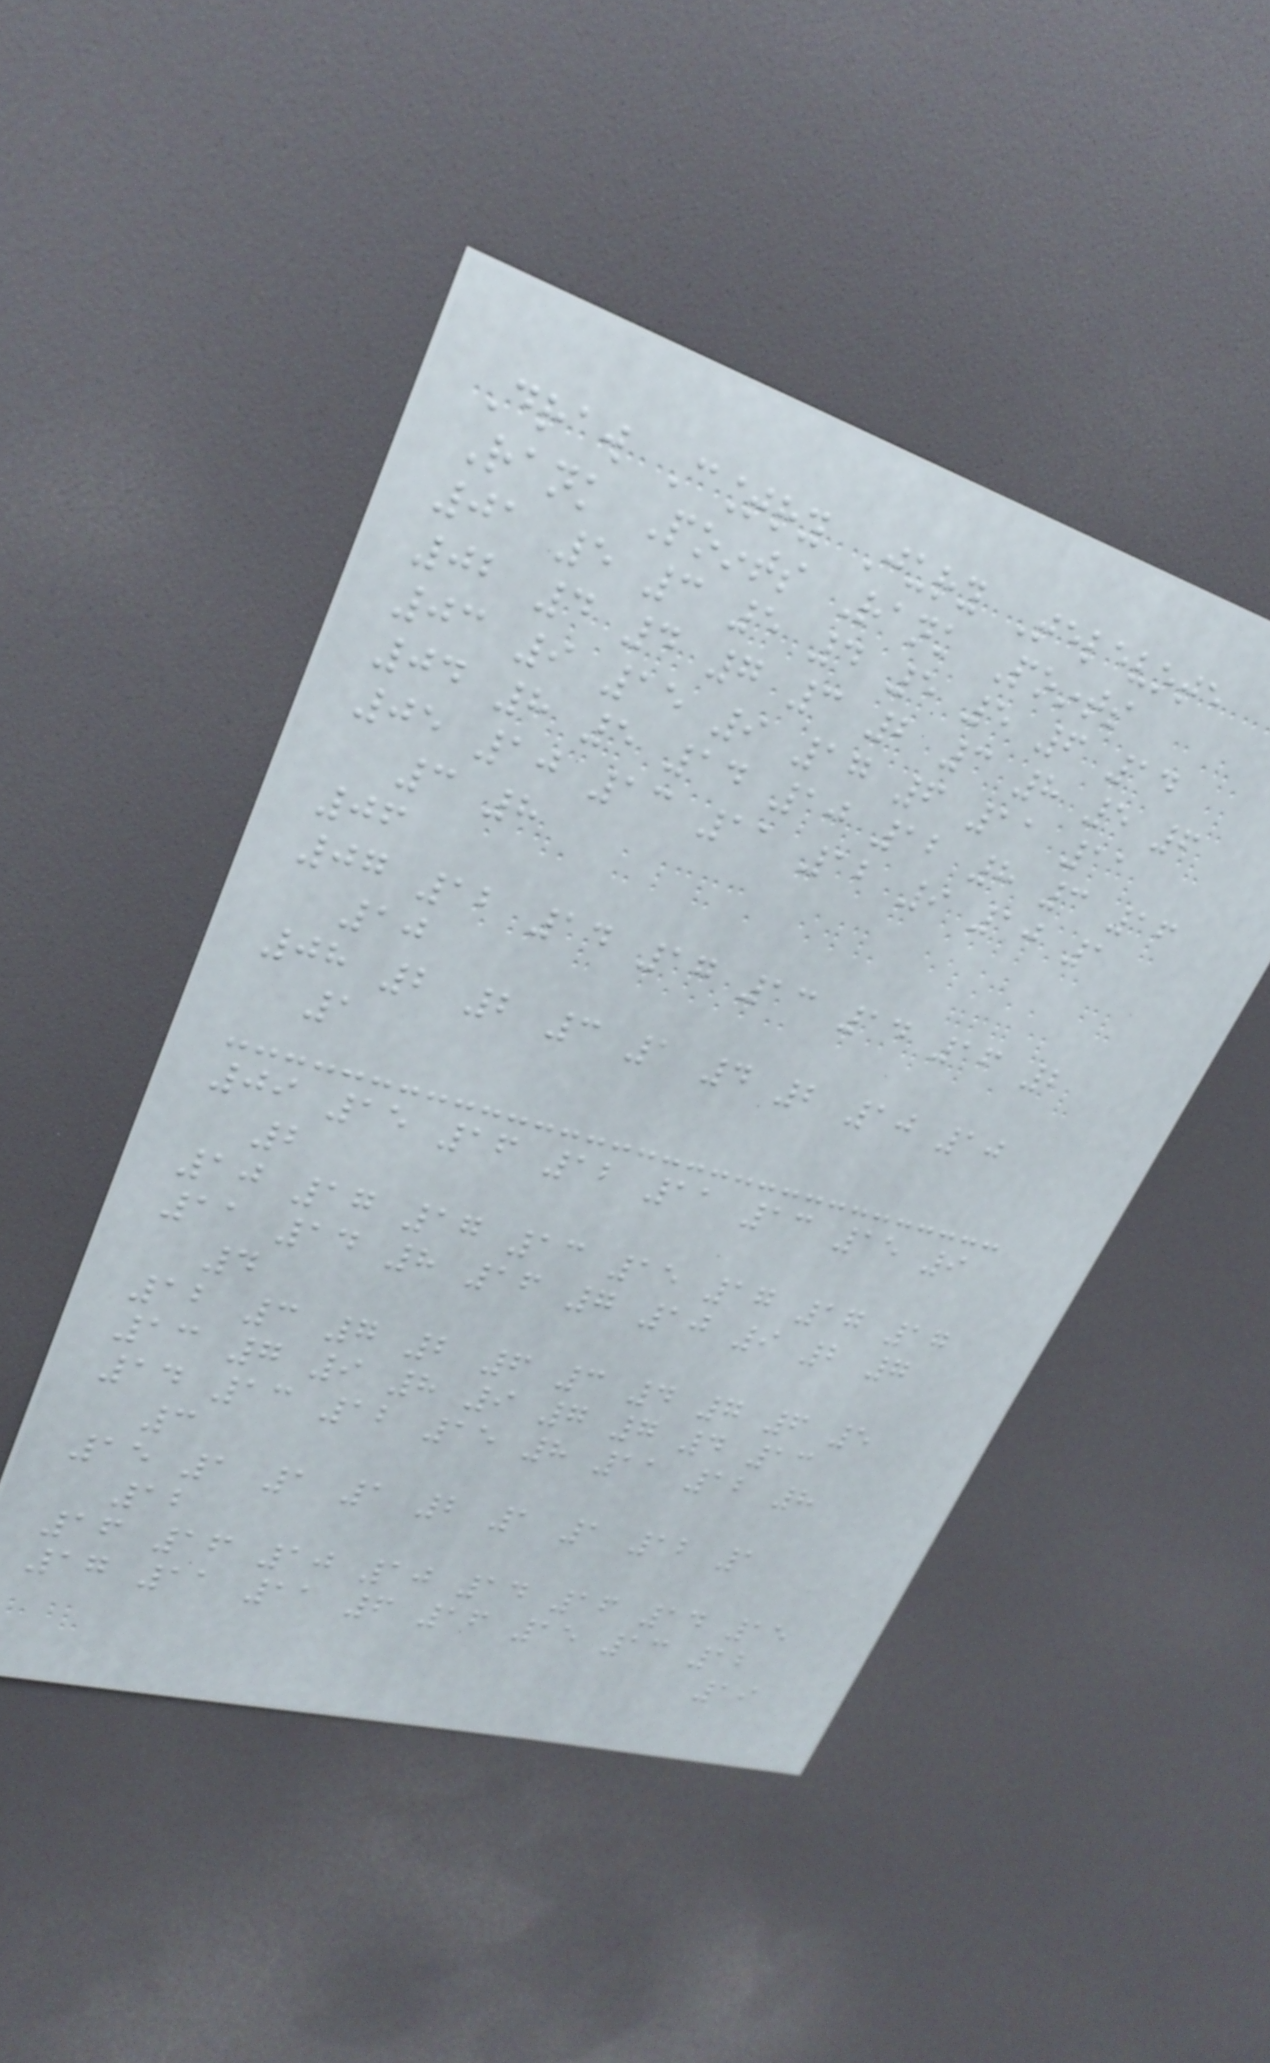Draw Country Jury Televote
Rank Points Rank Points
01 5 3 5 4 5 5 6 14
02 4 4 7 3 2 3 8 5 6
03 9 15 9 17 6 11 11
04 8 5 14 10 12 8 3 16
05 10 13 11 12 9 10 1
3 8
06
07 12 14 17 13 14 16 2
10
08 2 2 3 1 4 2 10 10
1
09 15 16 12 11 13 15 9
2
10 17 17 13 15 17 17 17
11 14 8 16 7 10 9 2 7
4
12 3 7 2 6 3 4 7 6 5
13 7 9 8 9 7 7 4 13
14 13 12 15 8 11 12 8
3
15 1 1 1 2 1 1 12 1
12
16 16 10 10 14 16 14 15
17 11 11 6 16 15 13 12
19
